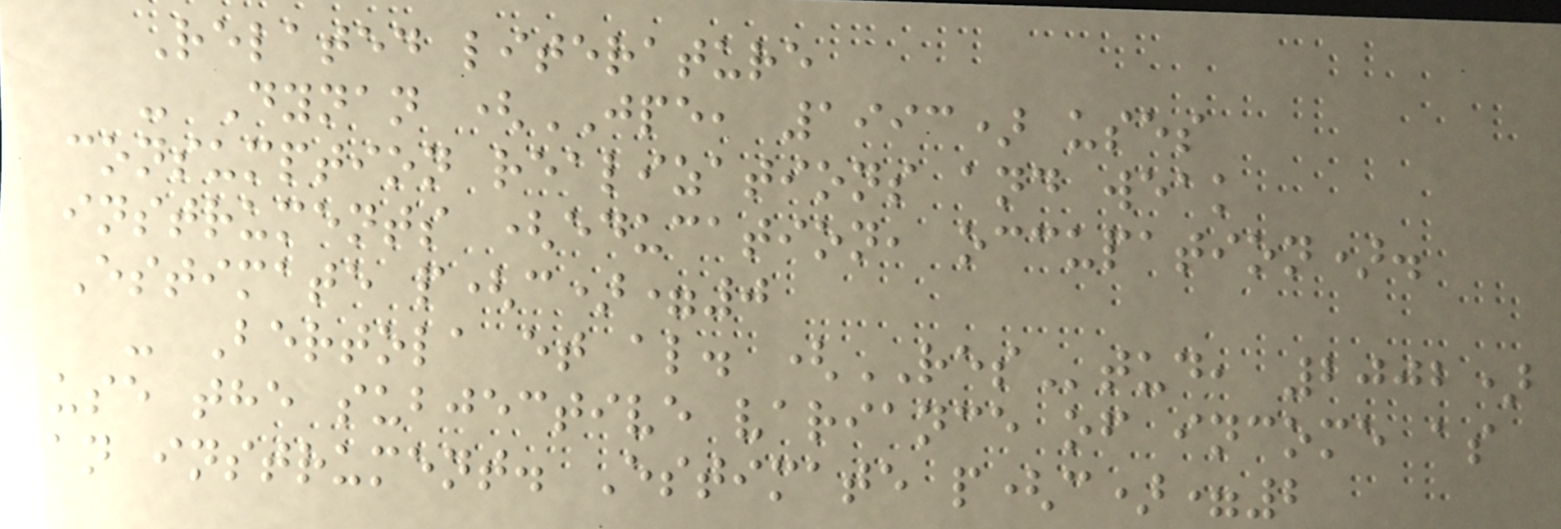Related literature
- Dynan (JPE, 1993) uses
consumption realizations and weak
instruments (education, occupation).
Estimate p(c)=0
- Bertola et al. (REStud, 2002)
use the subjective variance of income as
an instrument. Estimate p(c)=2
